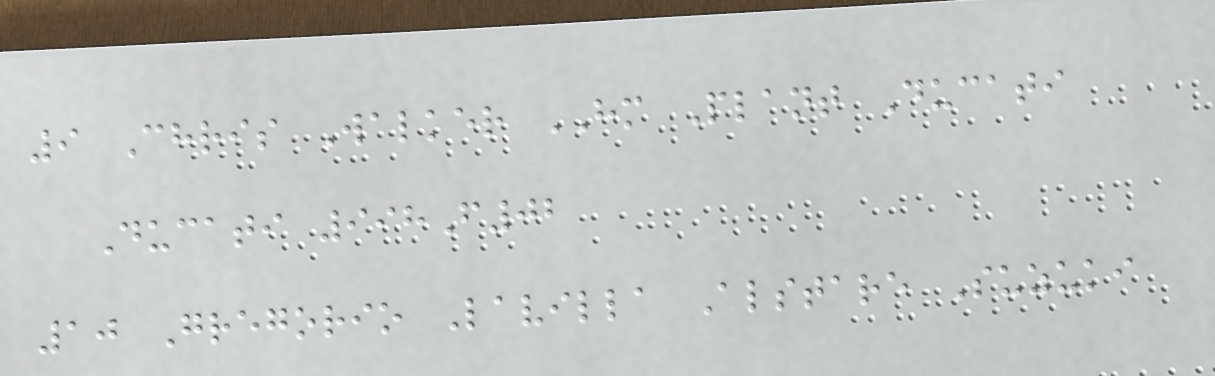9 Chris Walker HM Plant Ducati
Ducati 998F02
10 Gregorio Lavilla Alstare Suzuki
